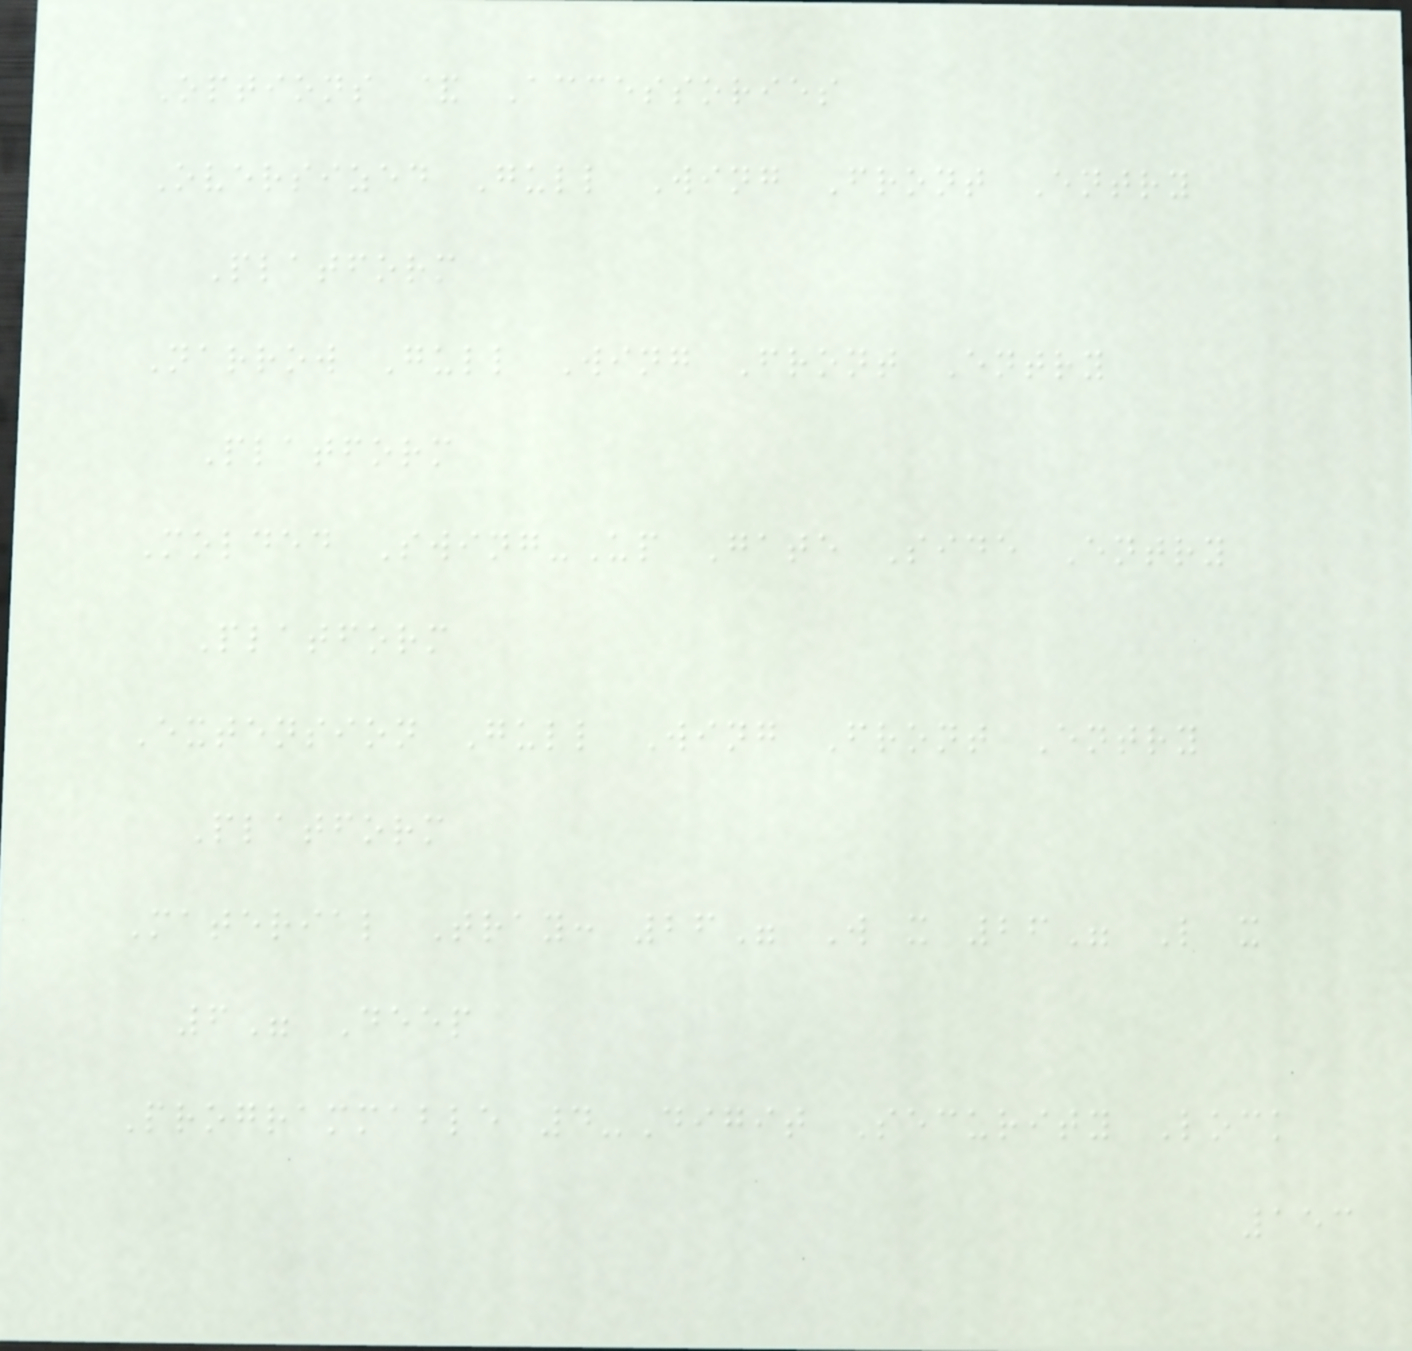Options & Accessories
Oversized Gull Wing Front Entry
Platform
Narrow Gull Wing Front Entry
Platform
Molded Swing-Up Gate Side Entry
Platform
Extension Gull Wing Front Entry
Platform
Material Tray: 26" W x 26" L x
6" Deep
Programmable 4-Digit Security Lock
153
